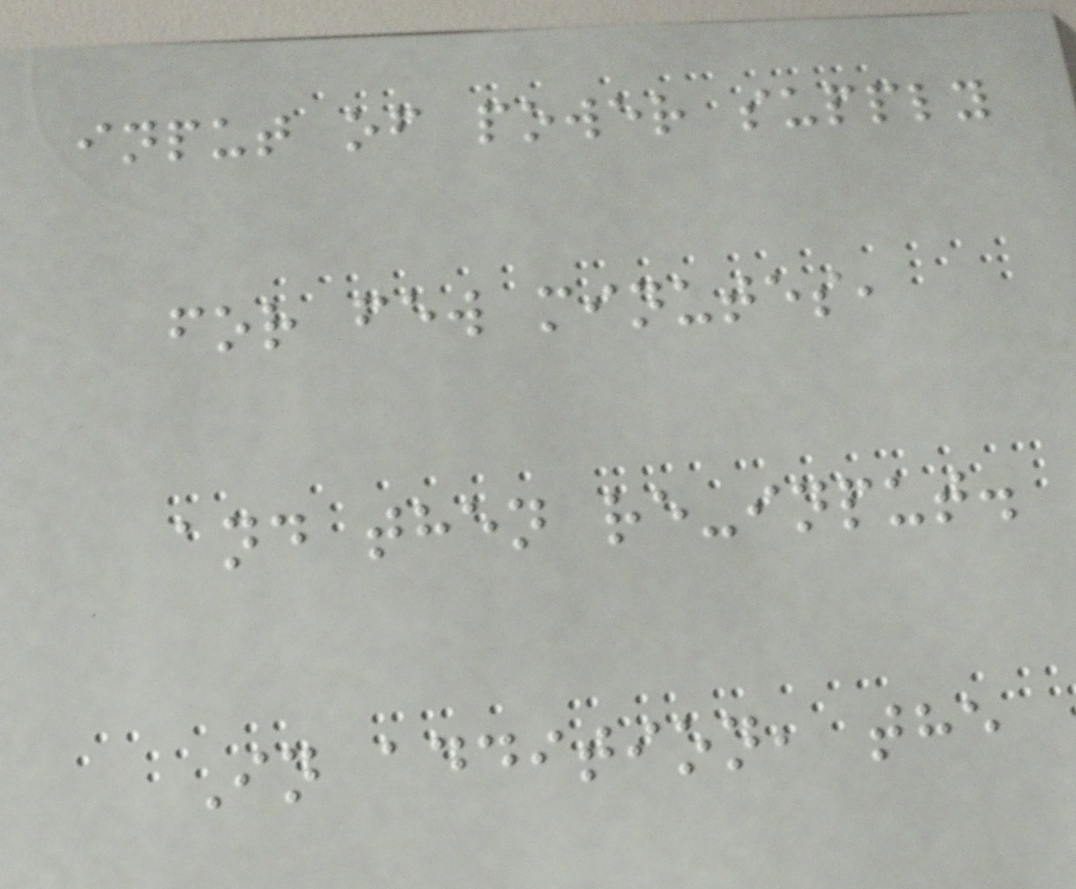input of power supply
for few minutes,
and then re-input.
In addition, the
